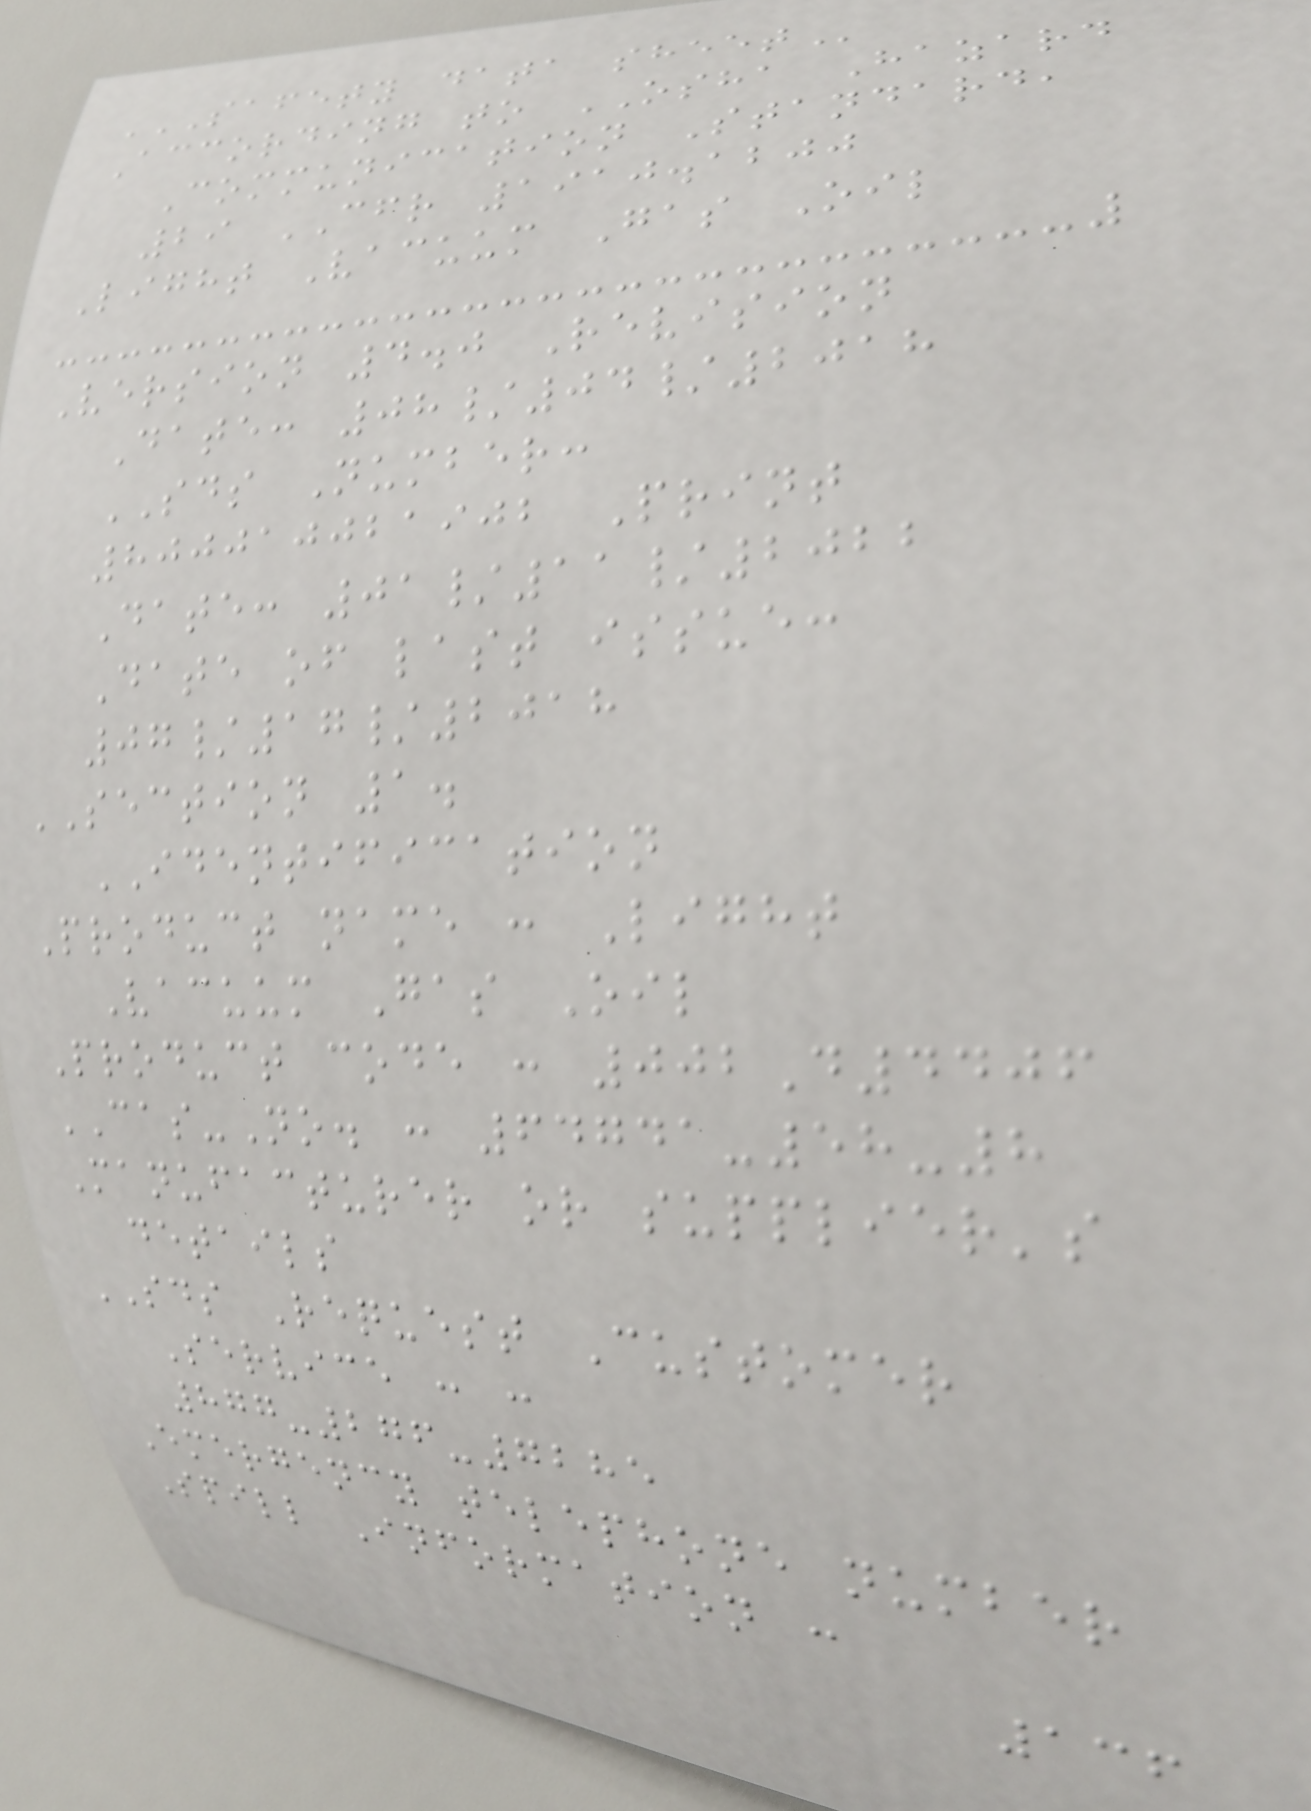SAFETY DATA SHEET
According to OSHA Hazard
Communication Standard,
29 CFR 1910.1200
Light Vacuum Gas Oil
Version 4.0 Revision
Date: 08/04/2018
SDS Number:
800010021902 Print
Date: 01/11/2022
Date of last issue:
07/17/2018
SECTION 1.
IDENTIFICATION
Product name : Light
Vacuum Gas Oil
Product code : 002D4406
CAS-No. : 64741-58-8
Manufacturer or supplier's
details
SDS Request Customer
Service : :
877-276-7285
Emergency telephone number
Spill Information :
136
